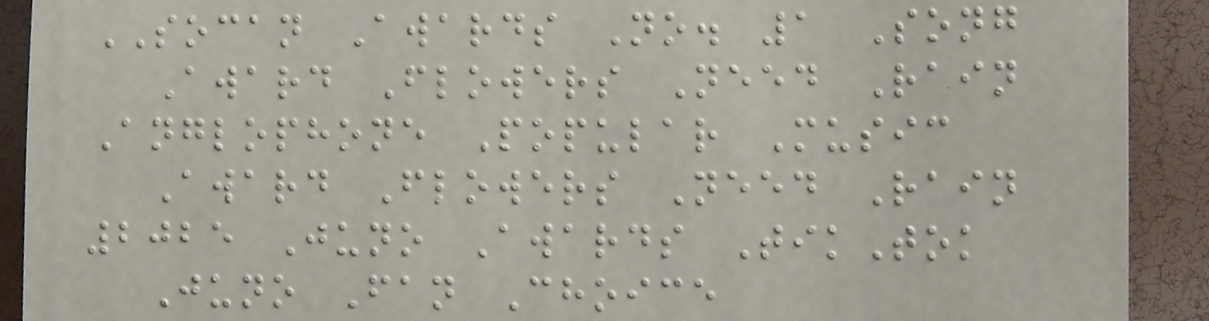SOCAN Awards No. 1 Song
Award Flowers Need Rain
Anglophone Popular Music
Award Flowers Need Rain
2025 Juno Awards TikTok
Juno Fan Choice
